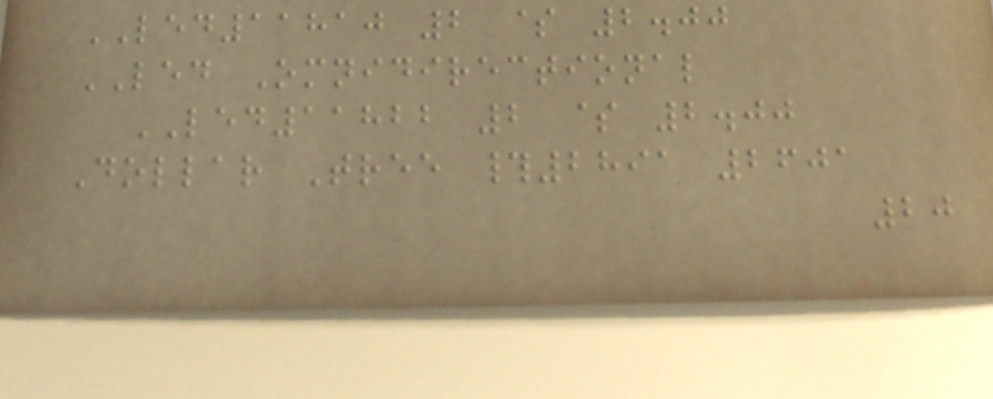LED11810 2 $ 2.00
LED Omnidirectional
LED11822 2 $ 2.00
Dollar Tree #2891 2601
20
